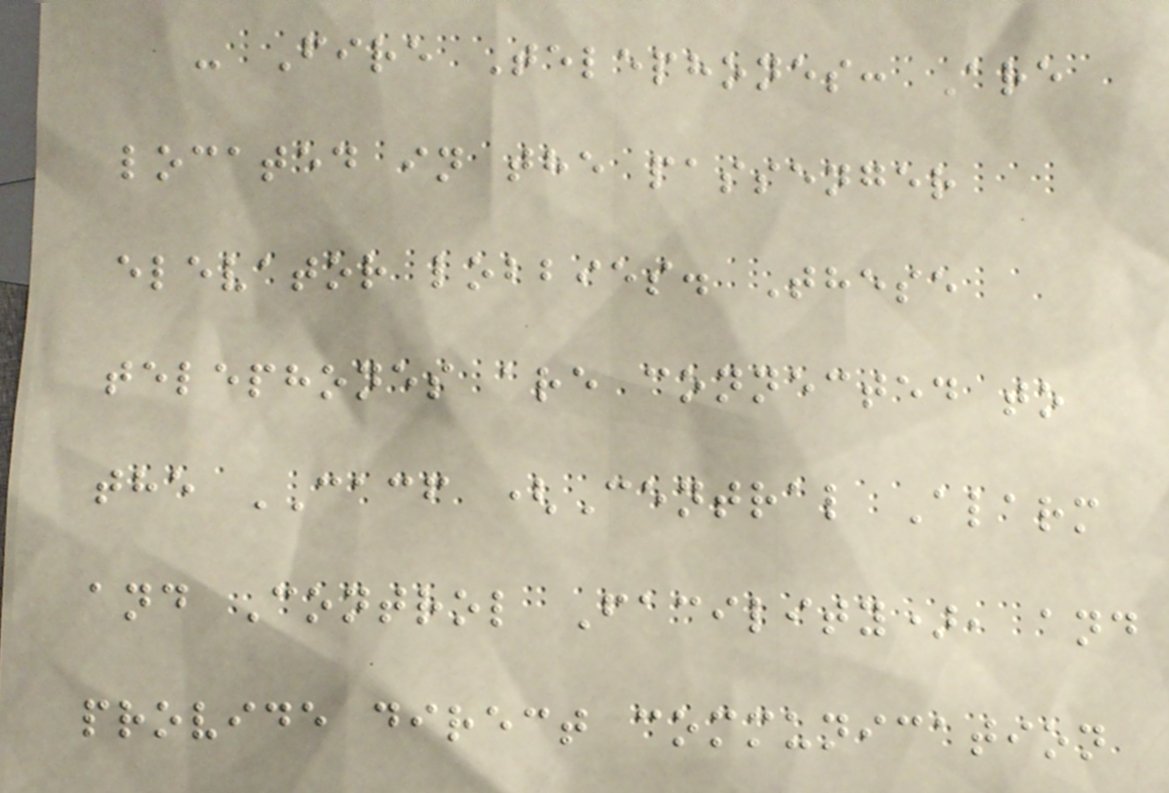- Fire Telephones: Are
located in the passenger
elevator lobbies. These
telephones are connected to
the CACF (Central Alarm
and Control Facility), and
provide direct communication
